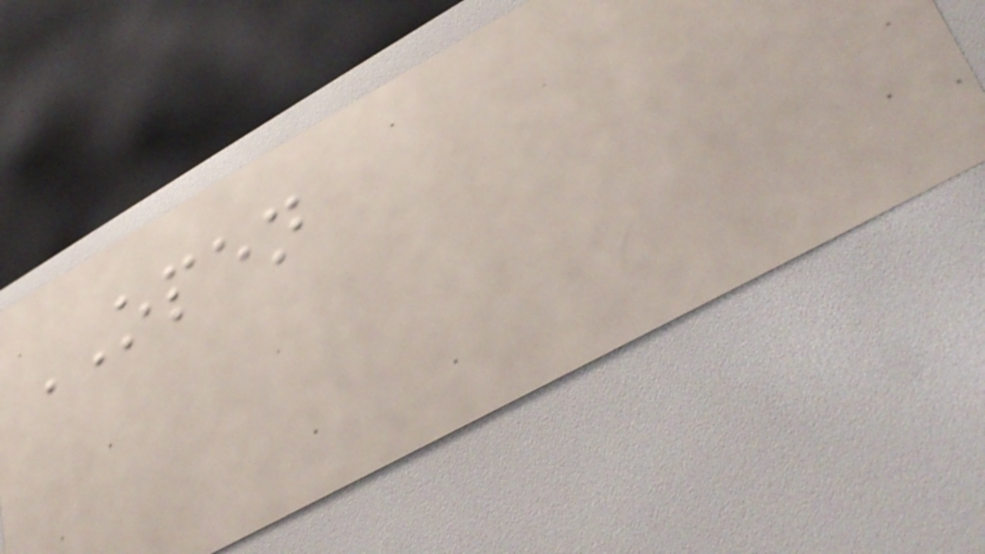OPEN
